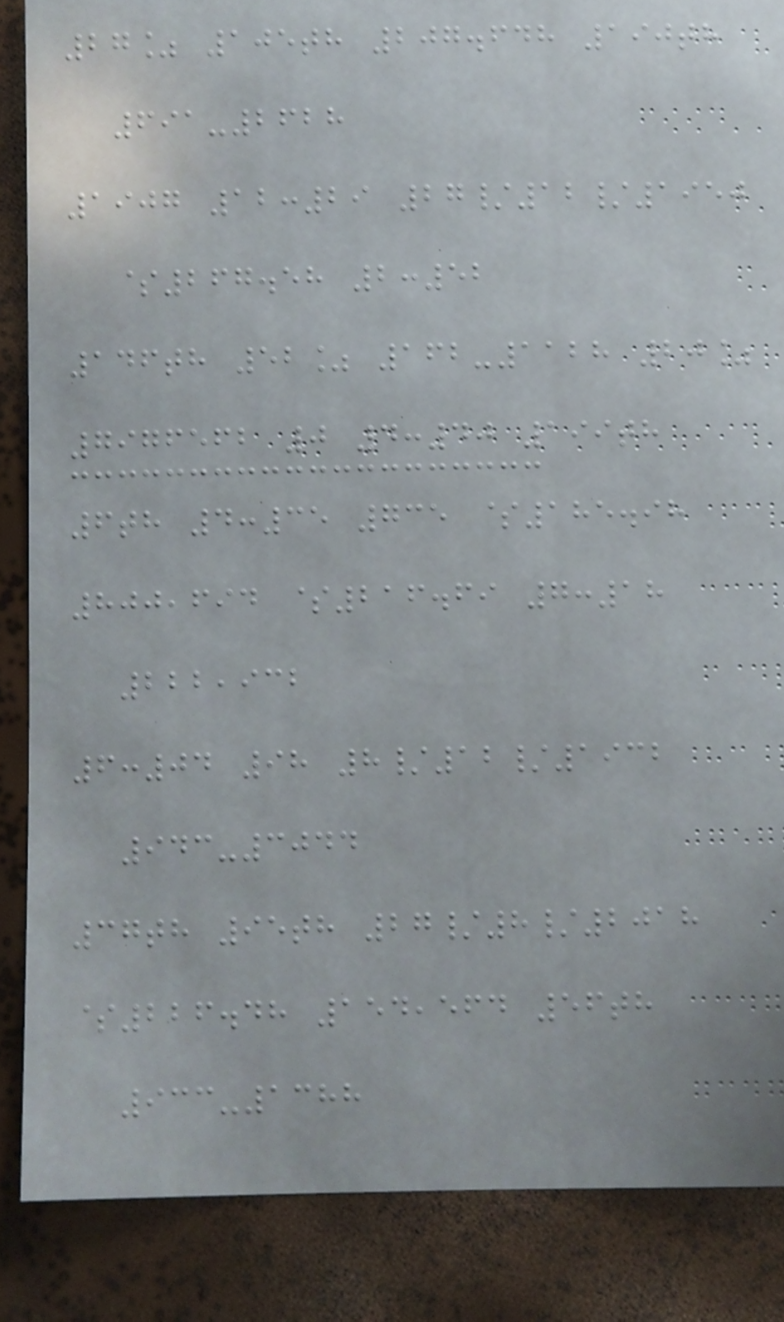27% 105th 207.648 190th
691-2628
1907 12:29 27/12/1950
$267.58 2:52
146th 52% 162-1128 20%
7976562 0 4:40 199th
6th 4:35 735 $185.98
800,694 $216.69 7:18
222,932
6:04 98 8/12/1932
943-3044
37th 95th 27/8/2018
$226.48 154,564 56th
933-1388
